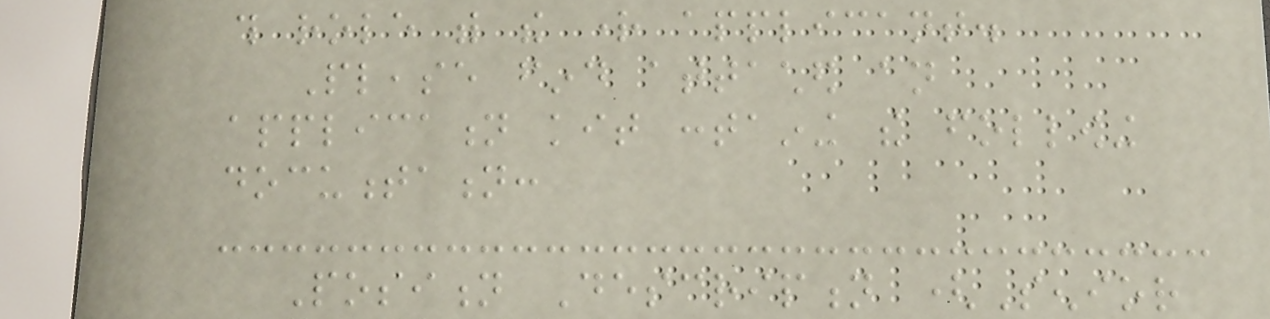this role with the right applicant.
Please find attached an
application kit containing the following
documentation:
Position Description (Senior
